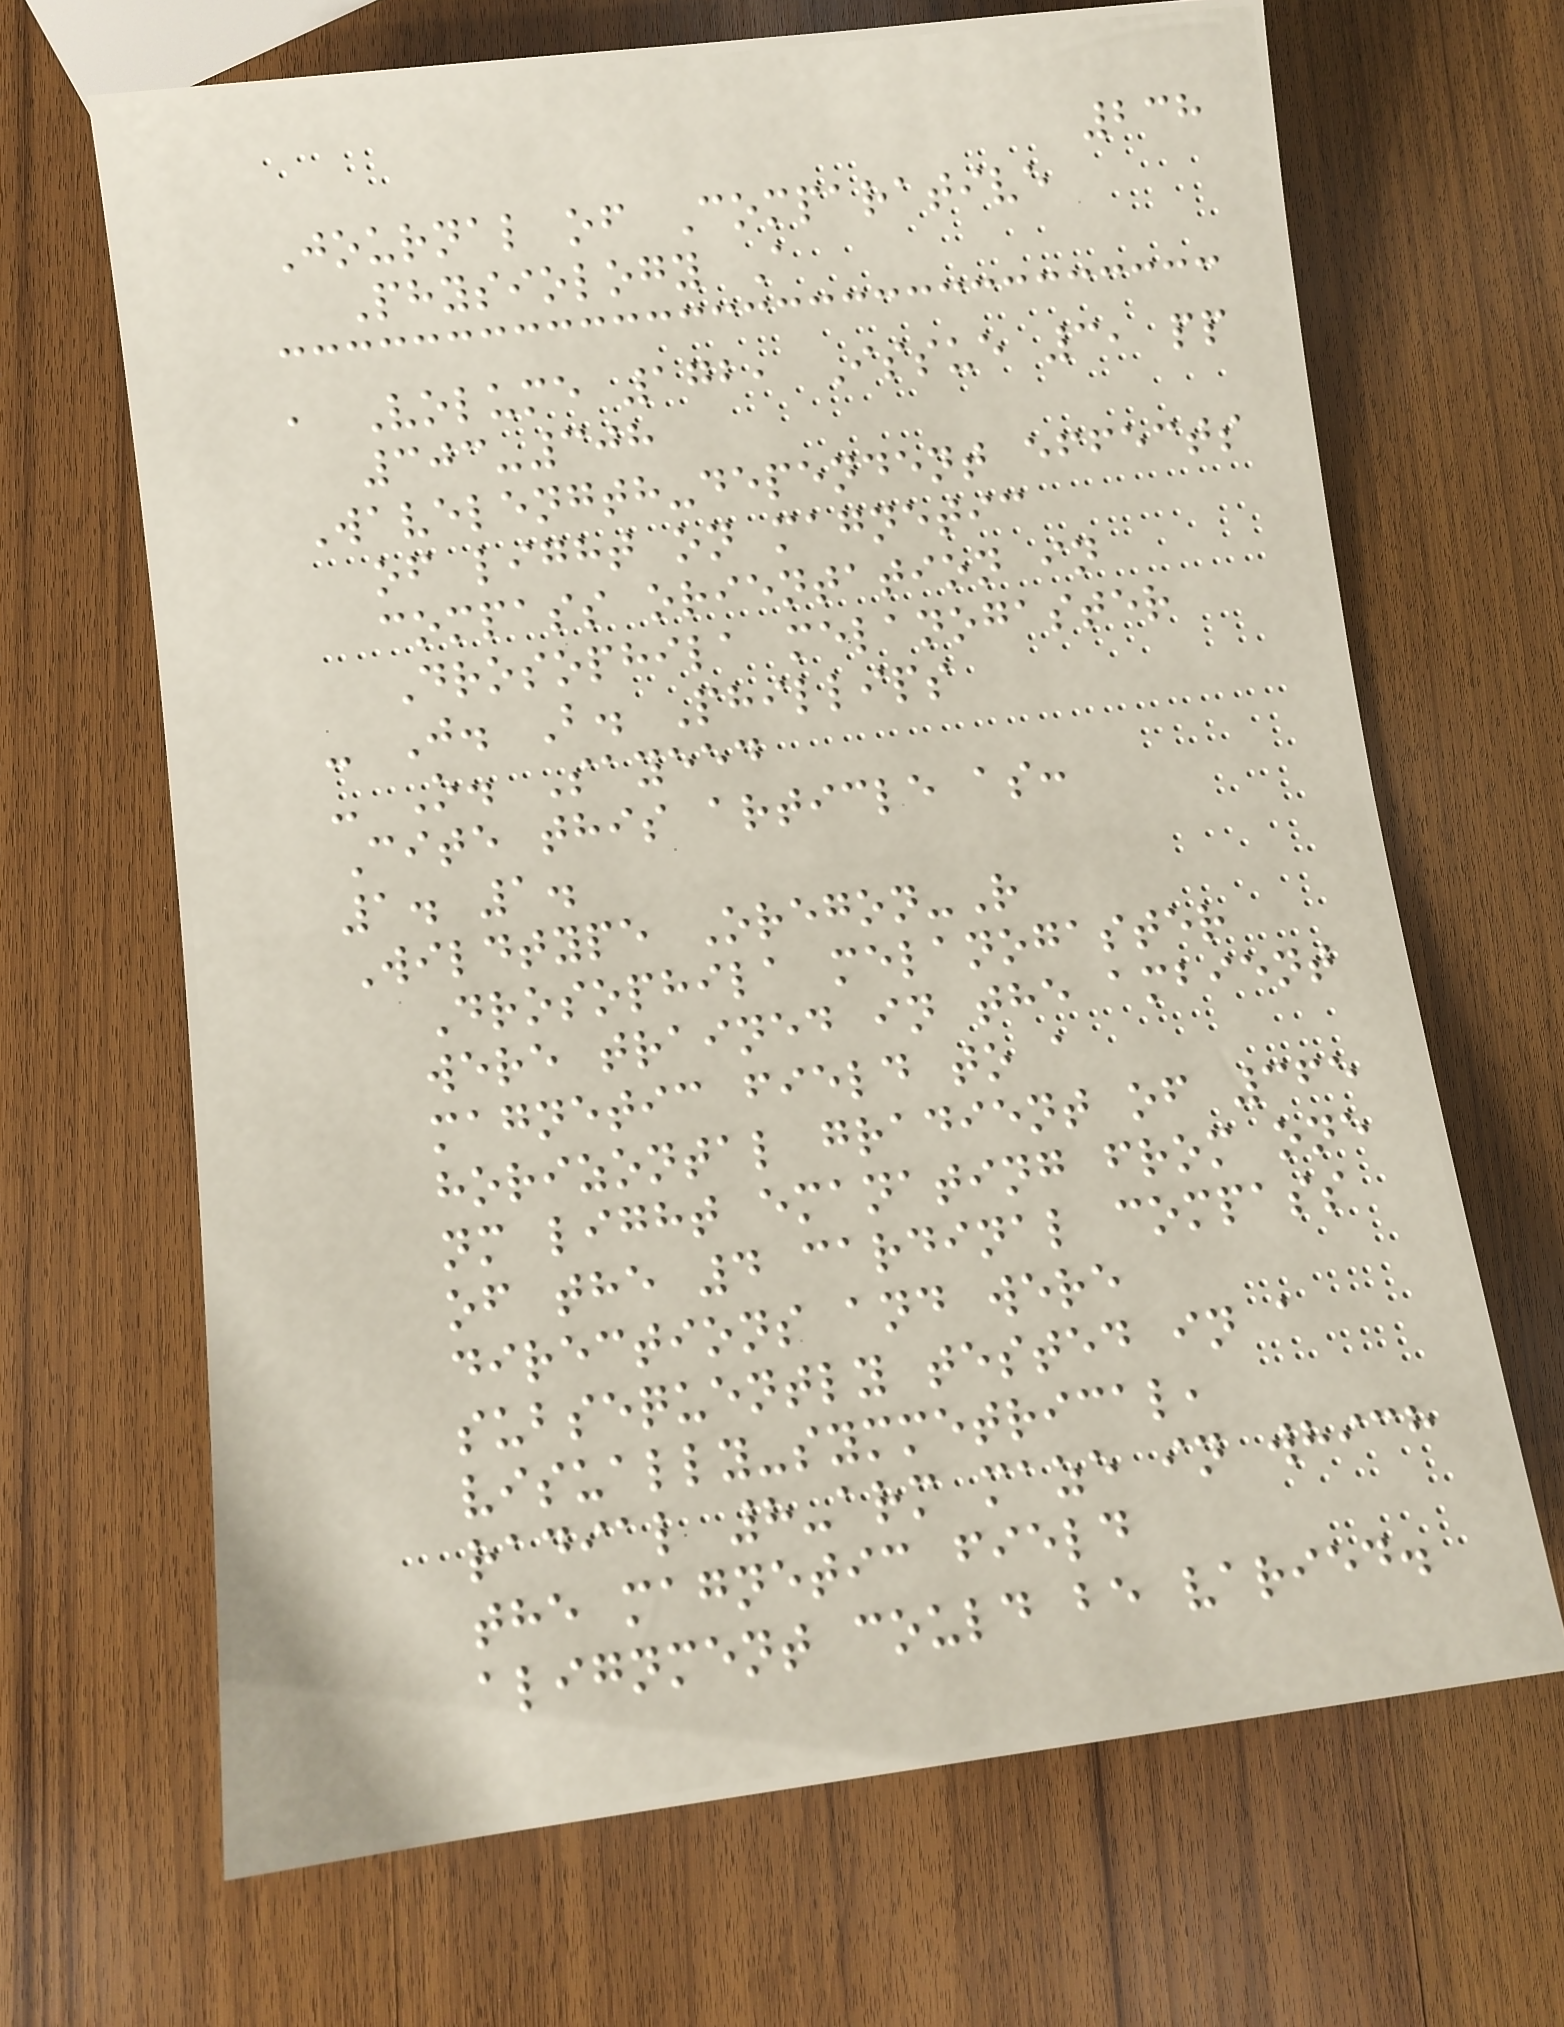238
Journal of Comparative
Physiology A
, Volume 172, Issue 3, pp
303-308
Wavelength-dependent effects
of light on magnetic
compass orientation in
Drosophila melanogaster
- J. B. Phillips
- O. Sayeed
Cite this article as:
1. 1.
Wildtype Oregon-R
Drosophila melanogaster
were trained in the ambient
magnetic field to a
horizontal gradient of 365
nm light emanating from one
of the 4 cardinal compass
directions and were
subsequently tested in a
visually-symmetrical,
radial 8-arm maze in which
the magnetic field
alignment could be varied.
